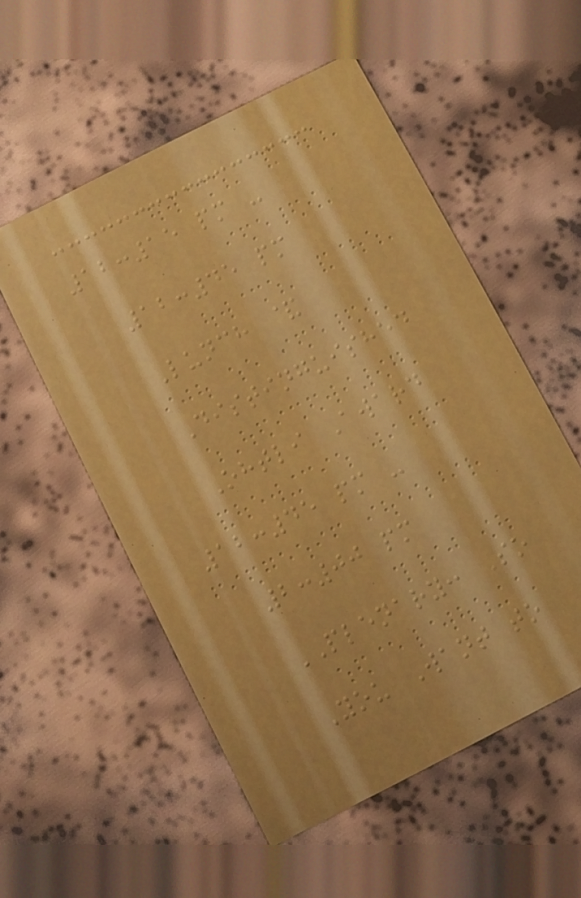12:15 pm -
12:45 pm
Lunch &
Distinguished
Ohtli Award
12:45 pm -
2:00 pm
PLENARY: So
You Want to
